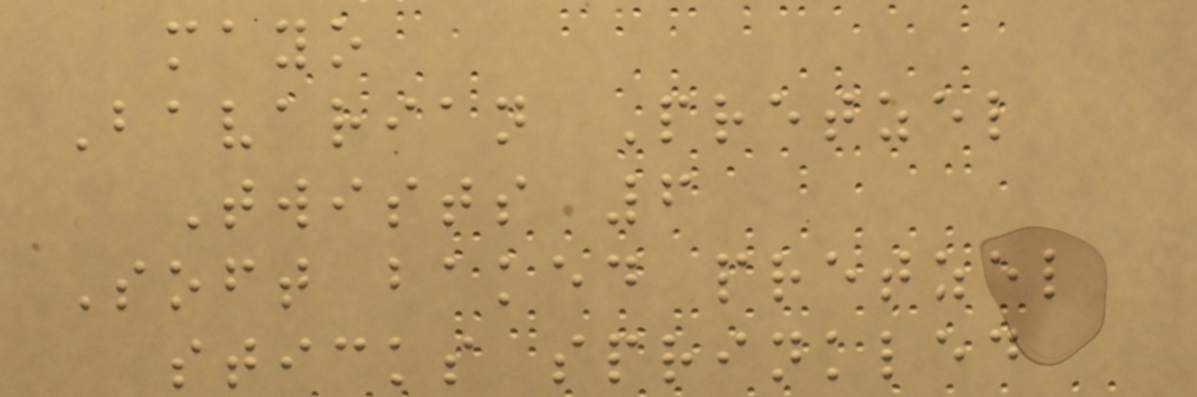mayo
Bavarian Pretzel
Twists 6
Soft baked pretzel
sticks sprinkled
